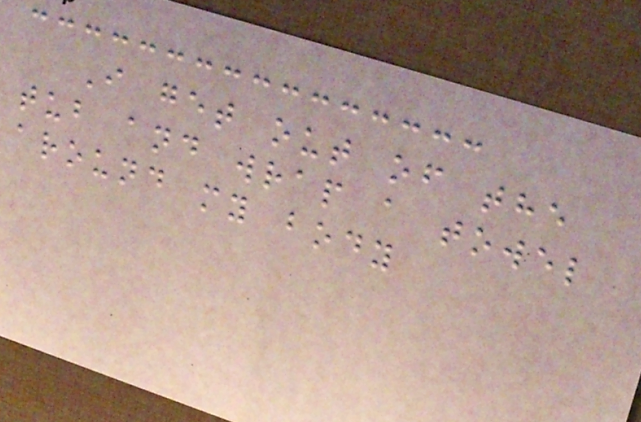I get out of the
tub and wrap a towel
around my body
